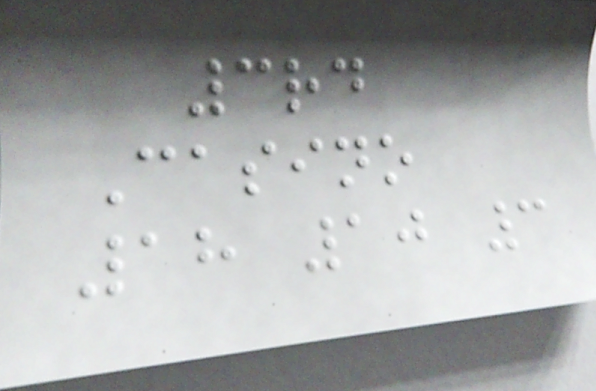3rd
Casino
18 10 3
